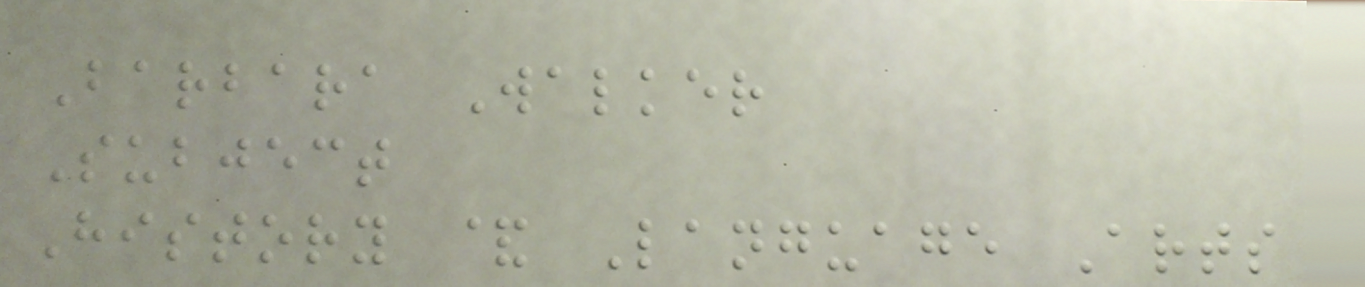Barbara Walker
Subject
History & Language Arts
